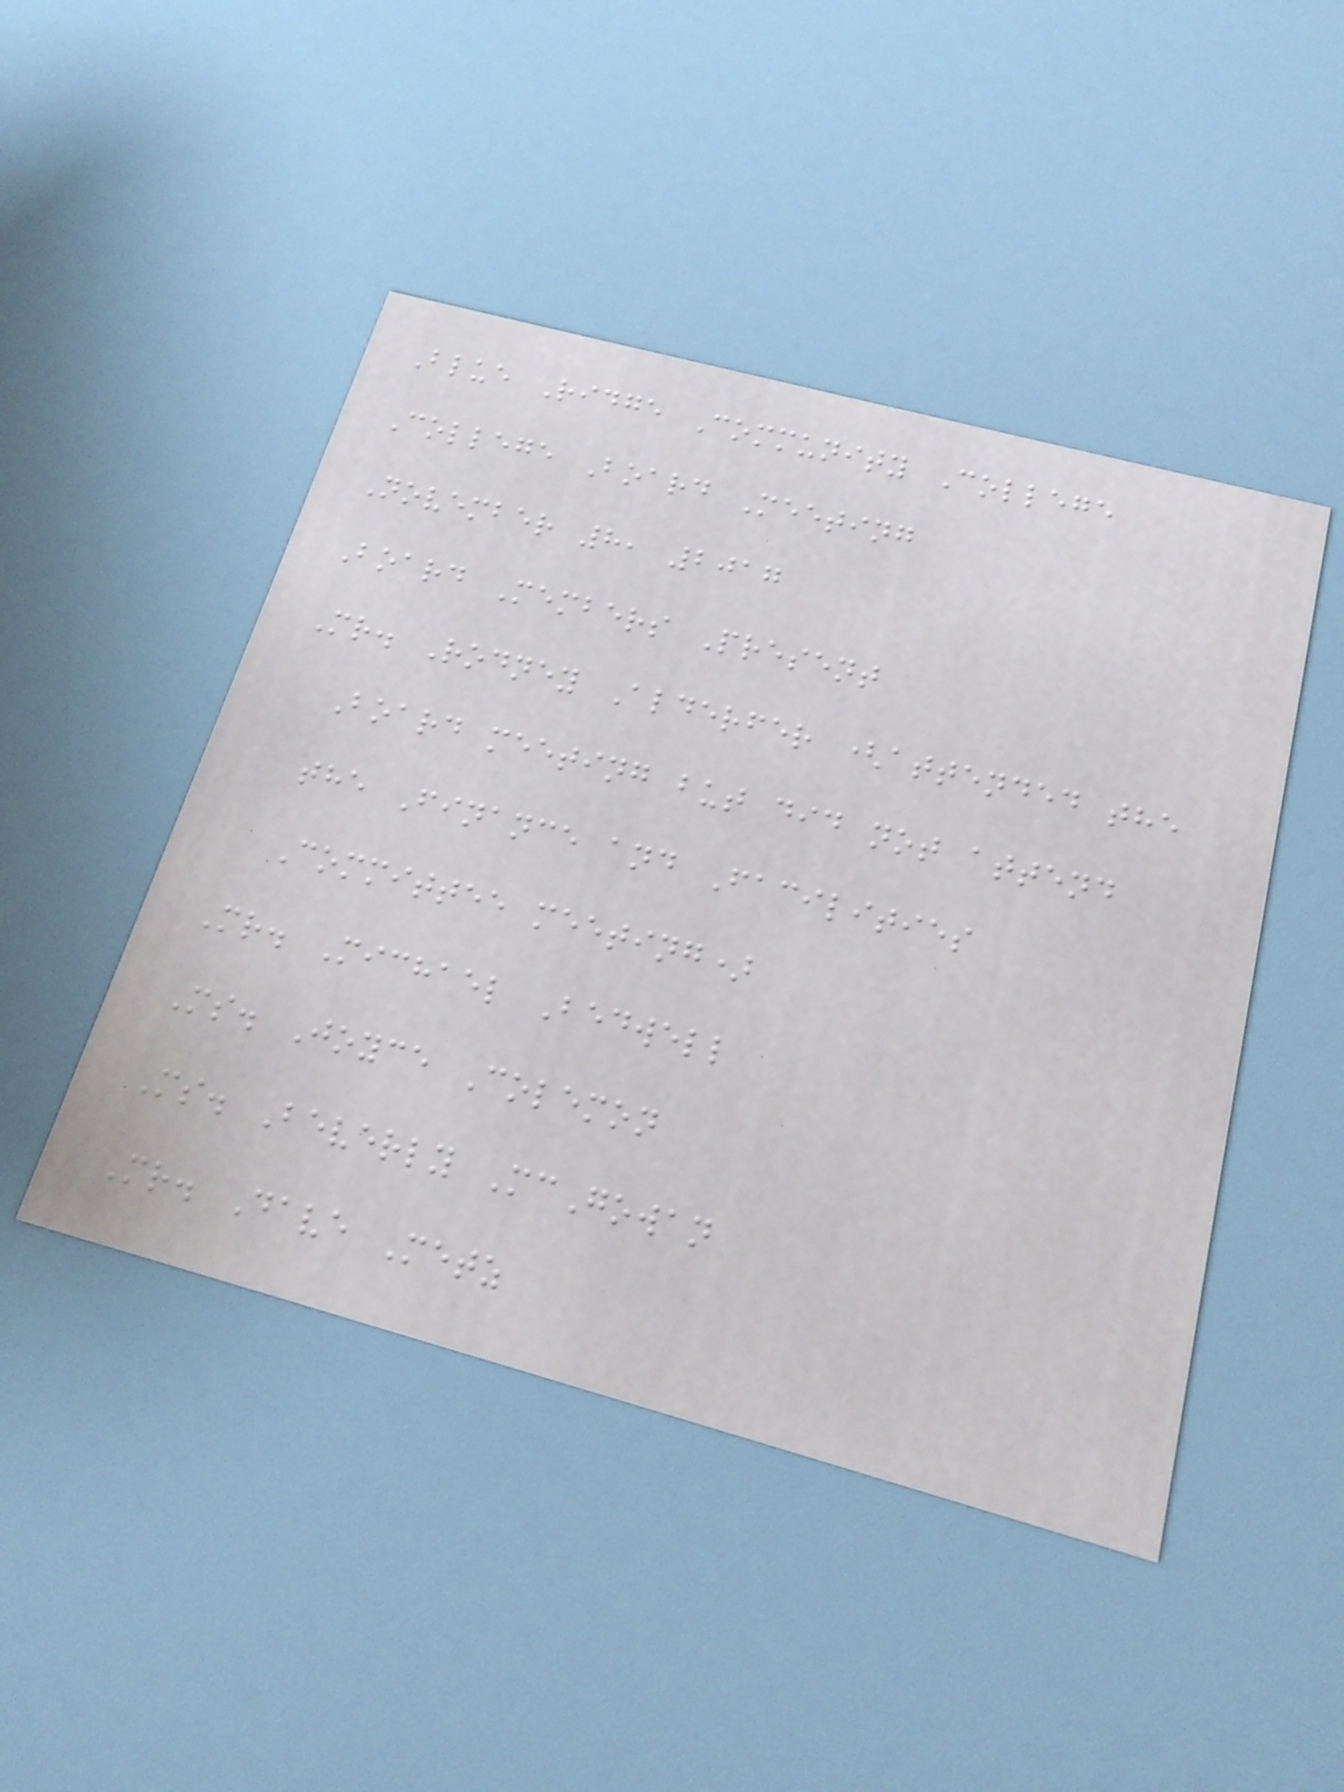Blue Ridge Community College
College Board Meeting
November 8, 2017
Board Members Present
Mr. Rodney Alderfer (attended the
Board meeting but did not attend
the Finance and Facilities
Committee meeting)
Mr. Michael Bedwell
Ms. Joyce Colemon
Ms. Beverly McGowan
Mr. Dave Metz
